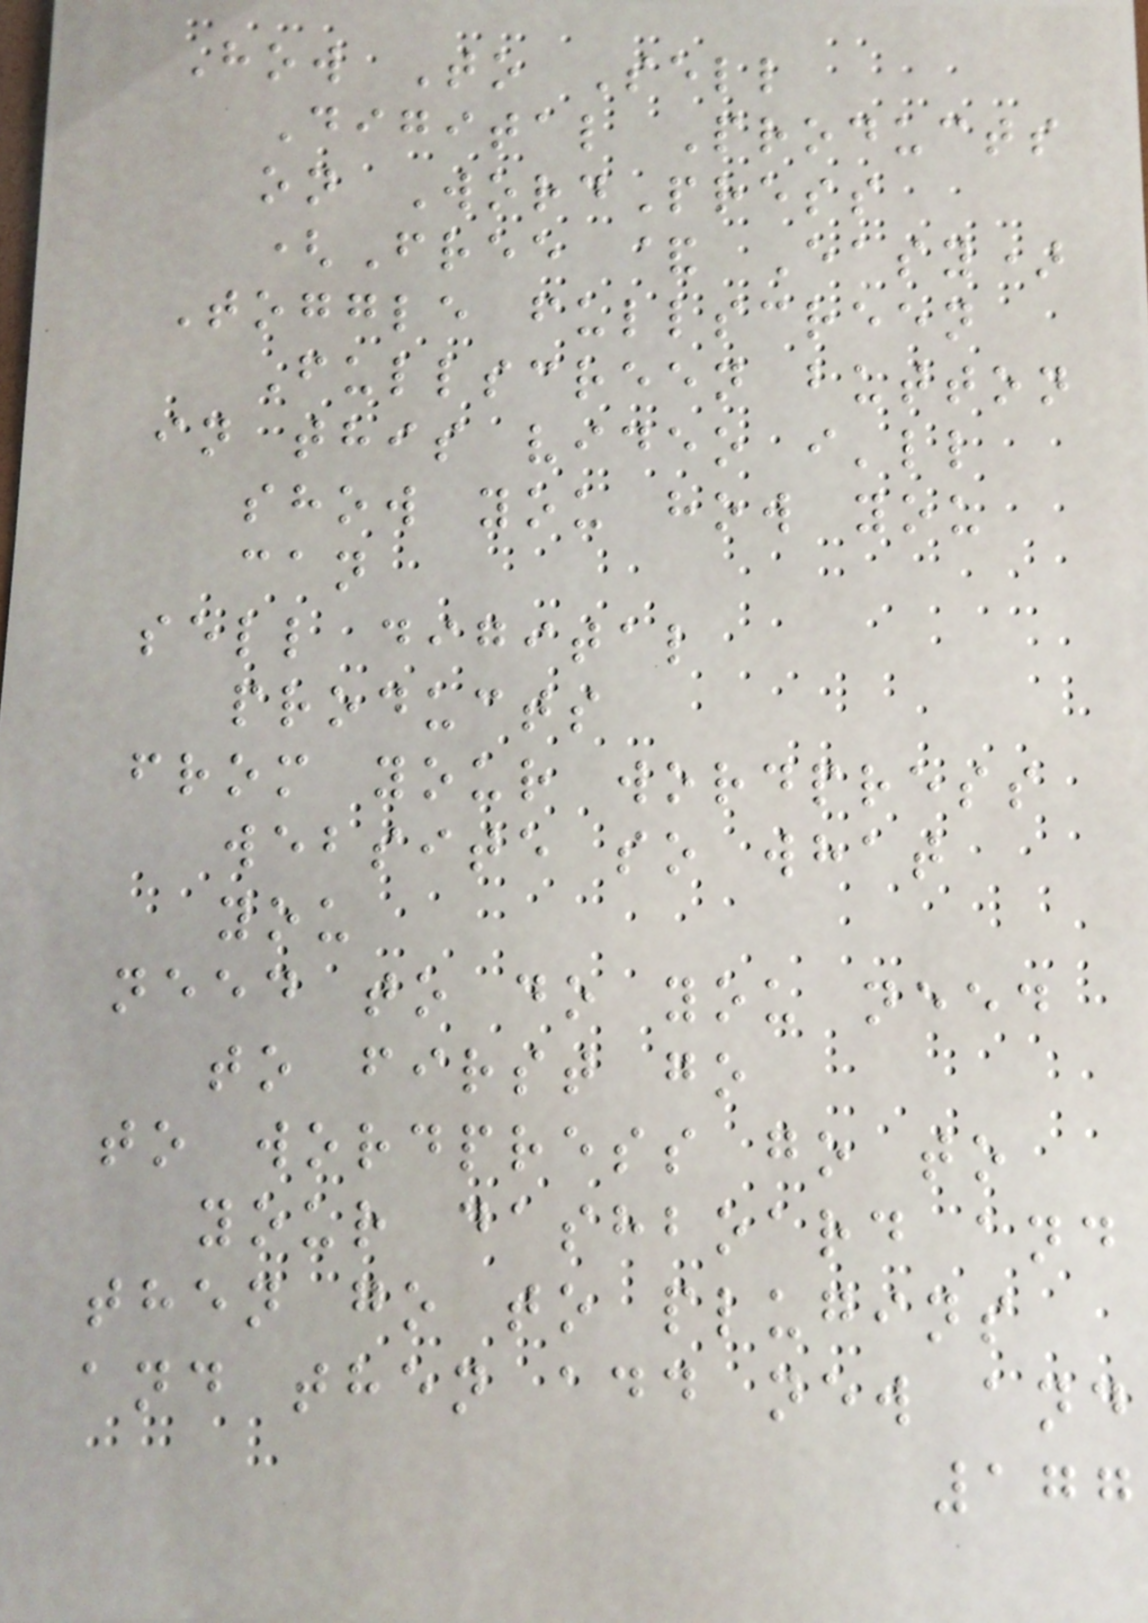How To Sell
Digital Products
on WordPress
(Free & Easy)
Toggle fullscreen
Fullscreen button
in this video i'll
show you how you
can
sell digital
products
from your wordpress
website so what
you
need to do you need
to first go
to wordpress go to
your dashboard and
then go to plugins
and then add new and
177
